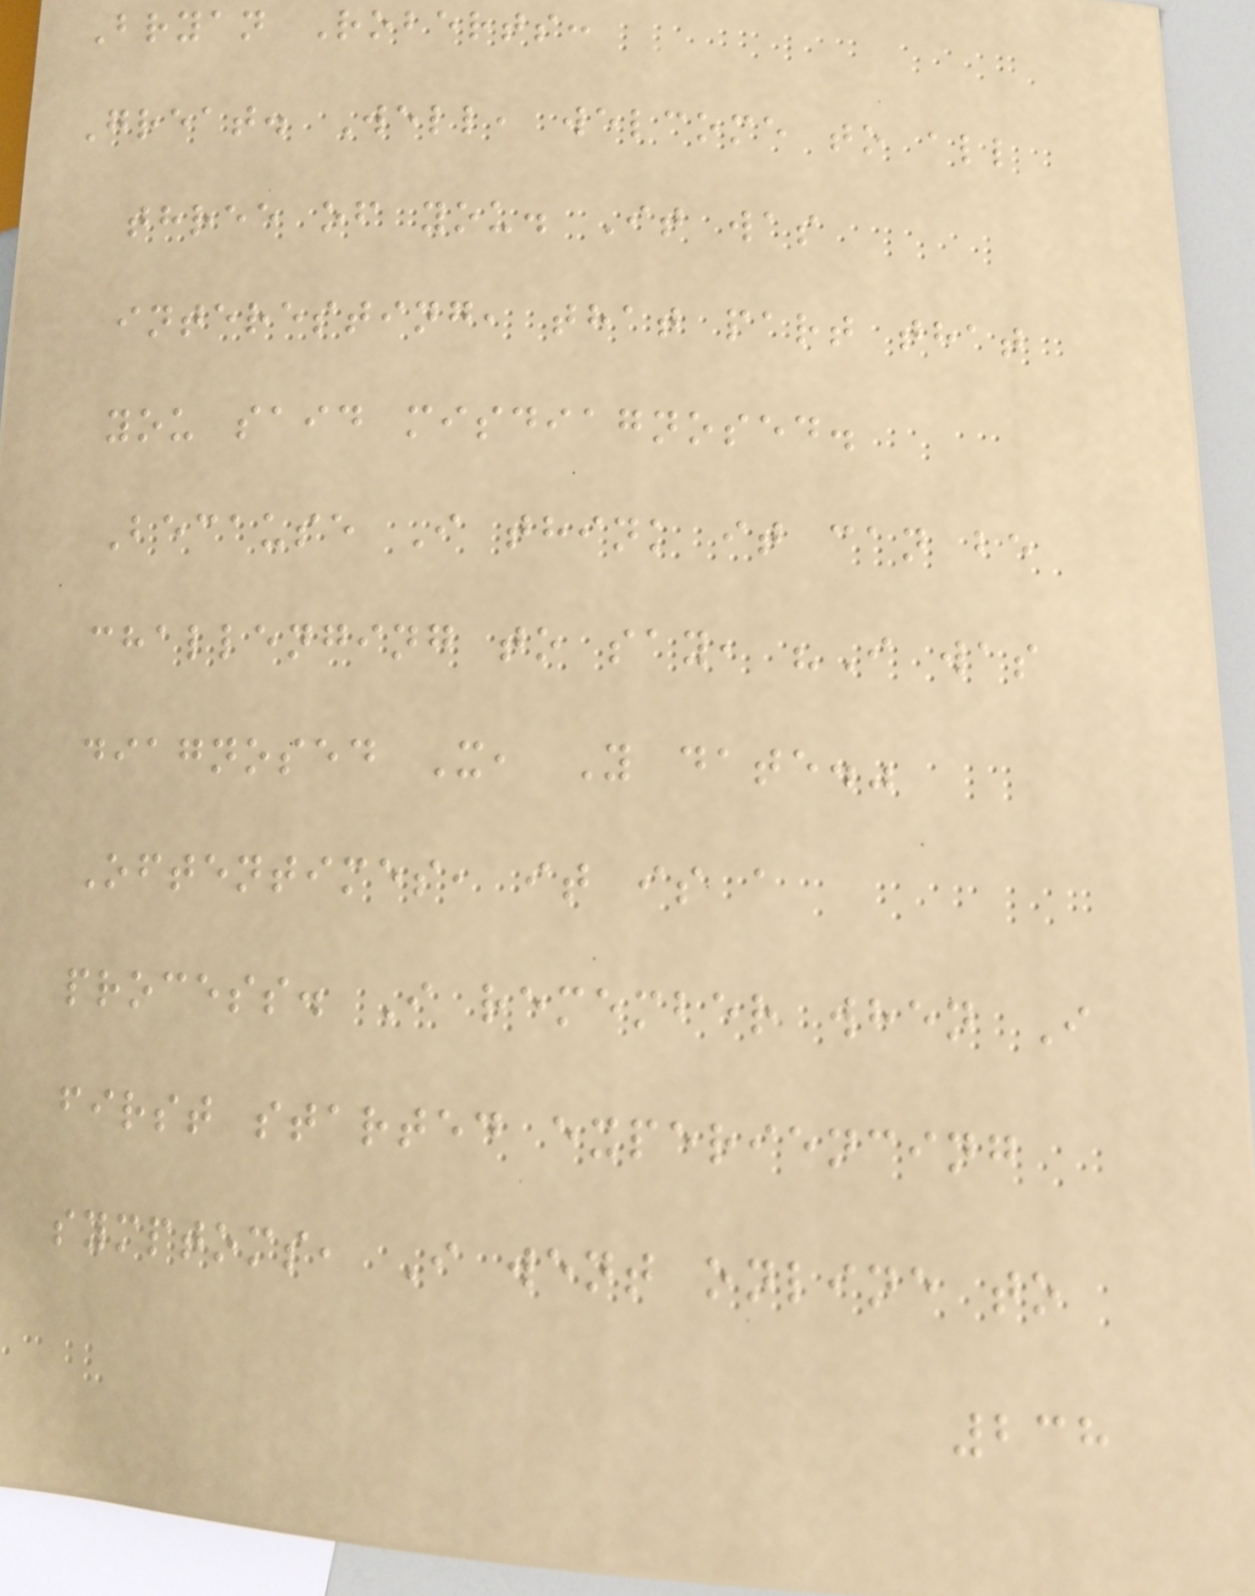Bryan Roberts:
Great. Well, welcome to all
three of you. It was
interesting, that part that
you said misdiagnosed.
Because I think it can be
challenging to say, "I was
diagnosed X, Y date."
Oftentimes, it is a
process. I remember when I
first started experiencing
symptoms, I went online to
238
